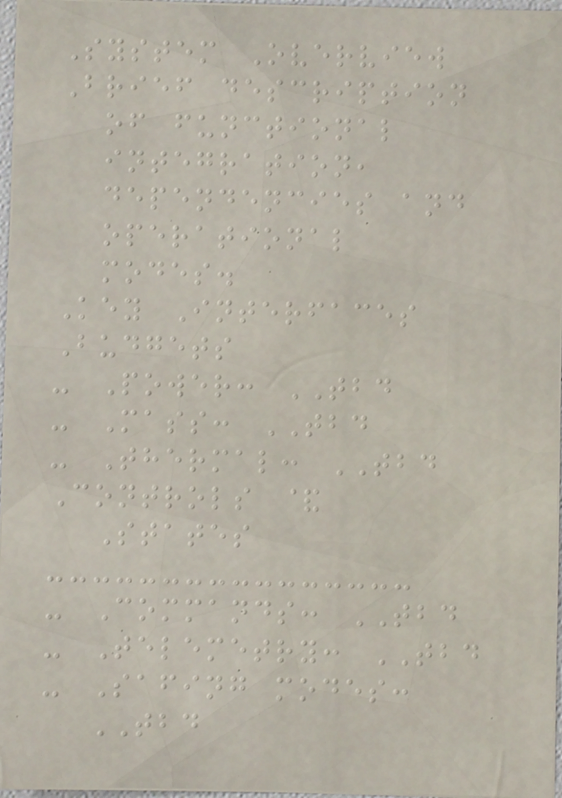System Overview
Brief description
of functional
integration,
dependencies and
operational
modes.
Key Interfaces
Budgets
- Power: TBD
- Mass: TBD
- Thermal: TBD
Controls &
States
- Commands: TBD
- Telemetry: TBD
- Safing modes:
TBD
